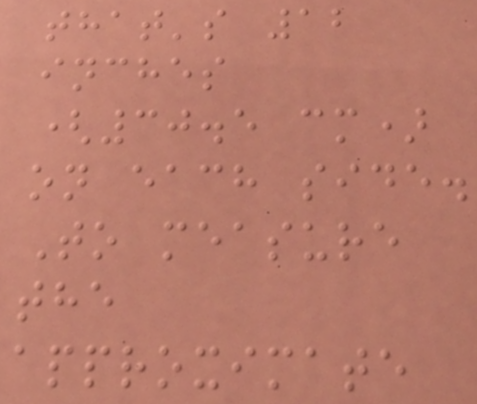that's 12
inches
(30.5 cm)
on each side.
To measure
the
approximate
